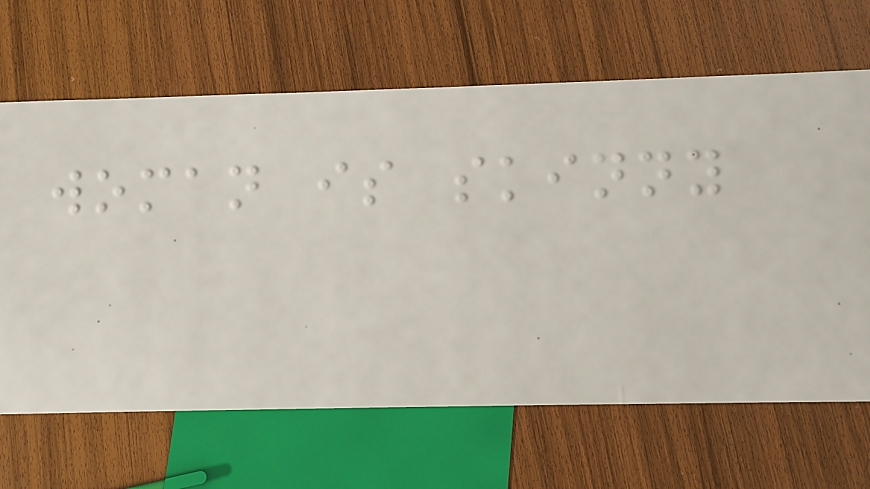woman is skinny
